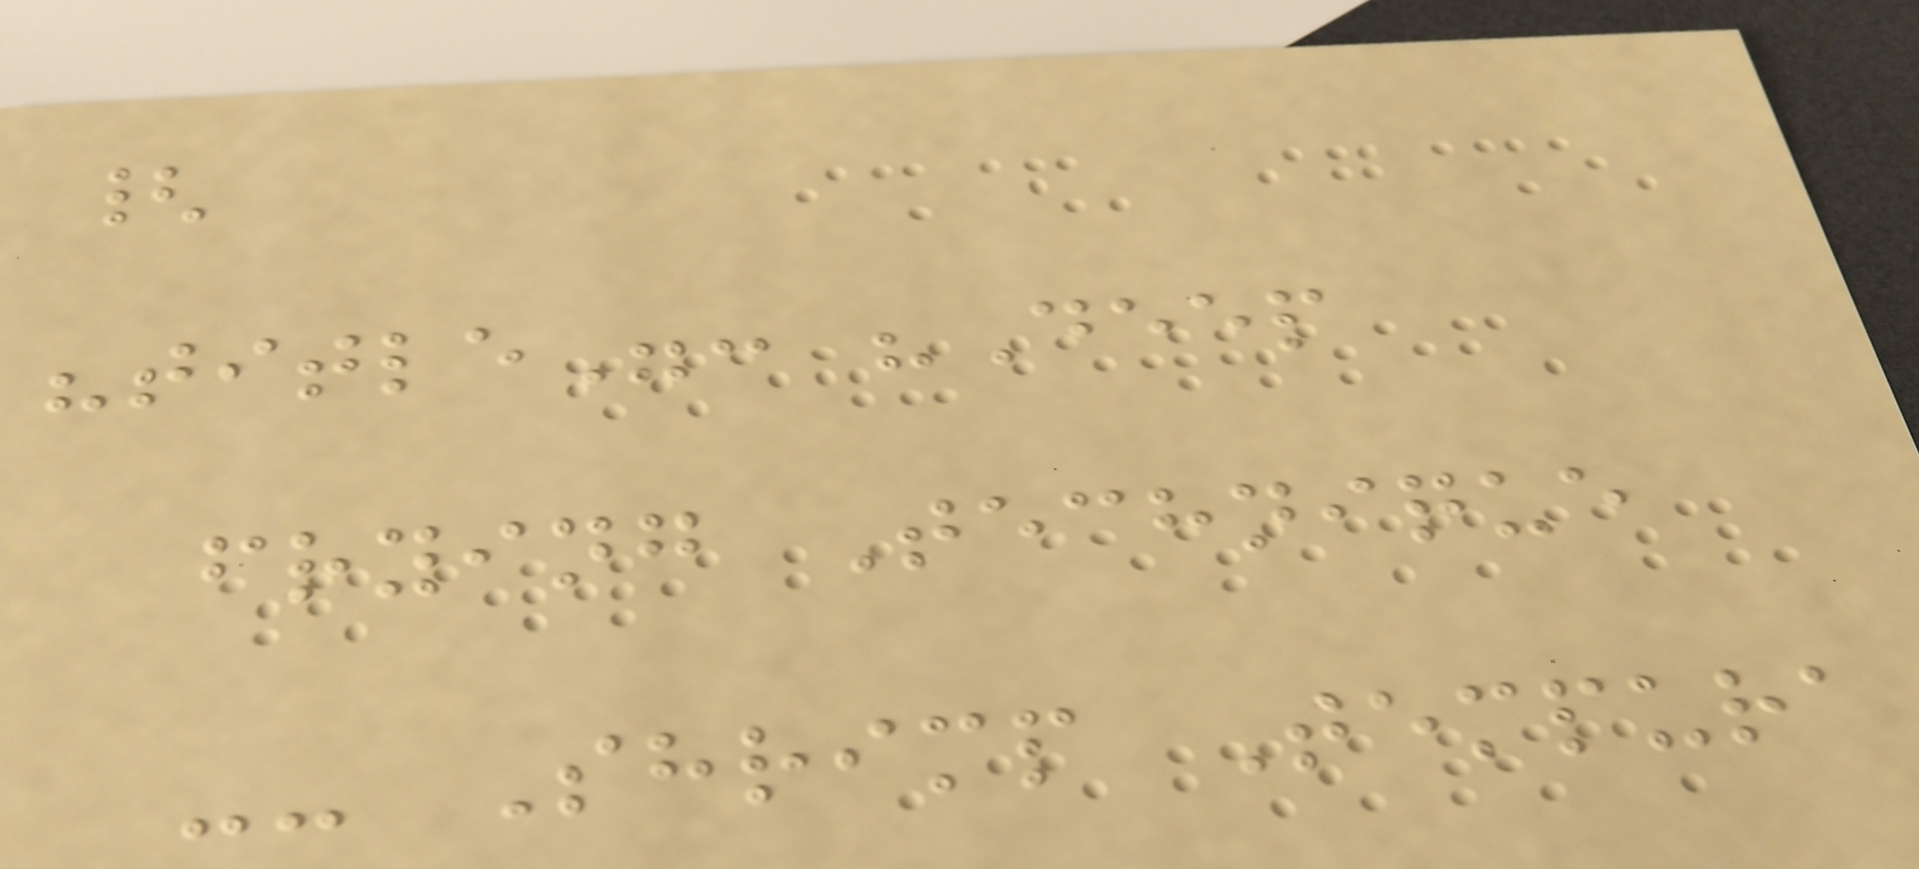{
"title": "Deep
frying Technique
-- Shrimp Tempura
